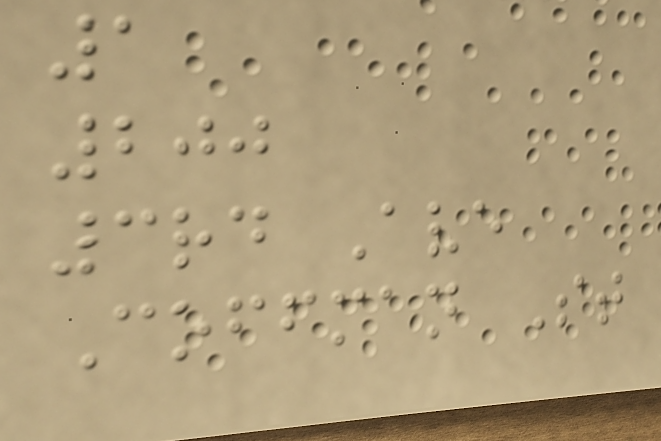1
200
3rd Ave
Coffman St
